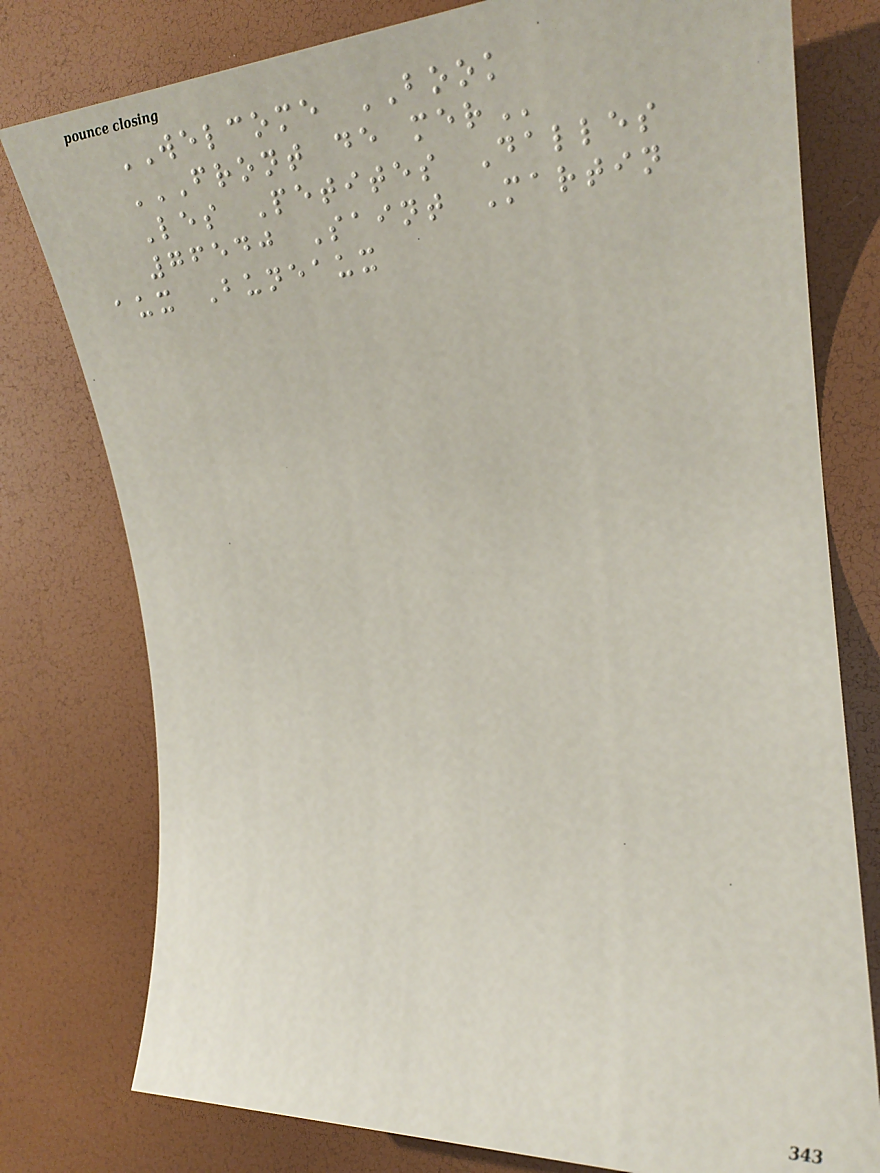WELCOME BOOK
FRONT DE MER
Les Petites Dalles
76540 Saint Martin
aux Buneaux
